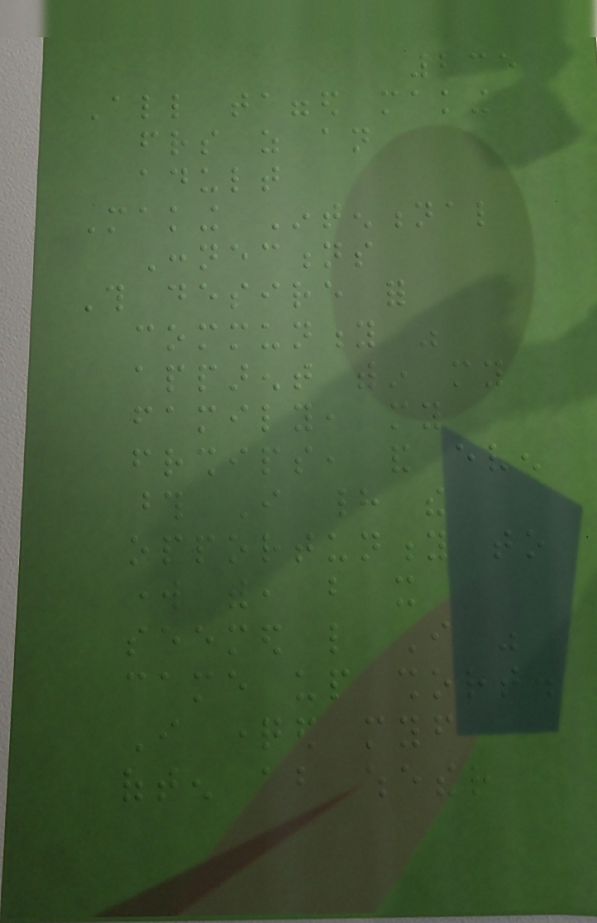235
All tagged making
friends as an
adult
Making Intentional
Connections
This desire for
community was
apparent within my
family, my
friendships, and even
those I had the
opportunity to
work with, but it
seemed like I was
came up short.
I questioned myself
often about whether
